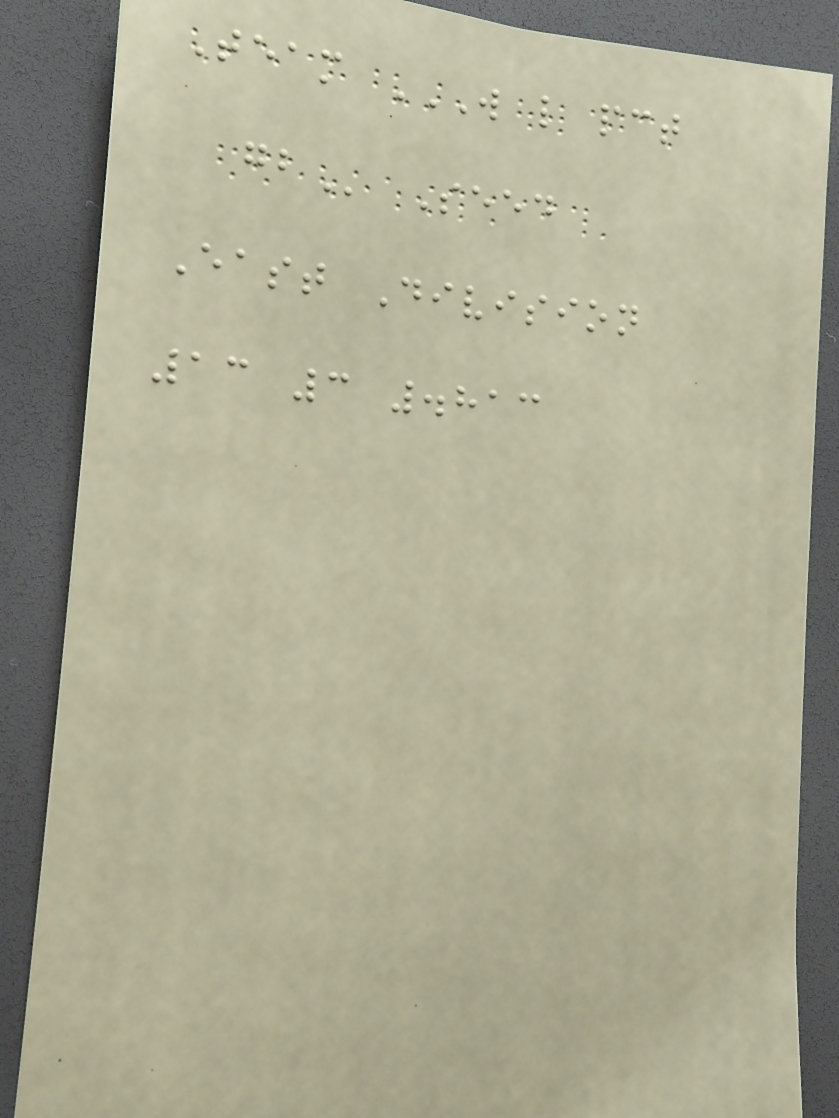Team W L PCT
GB Seed
East Division
13 3 .813
